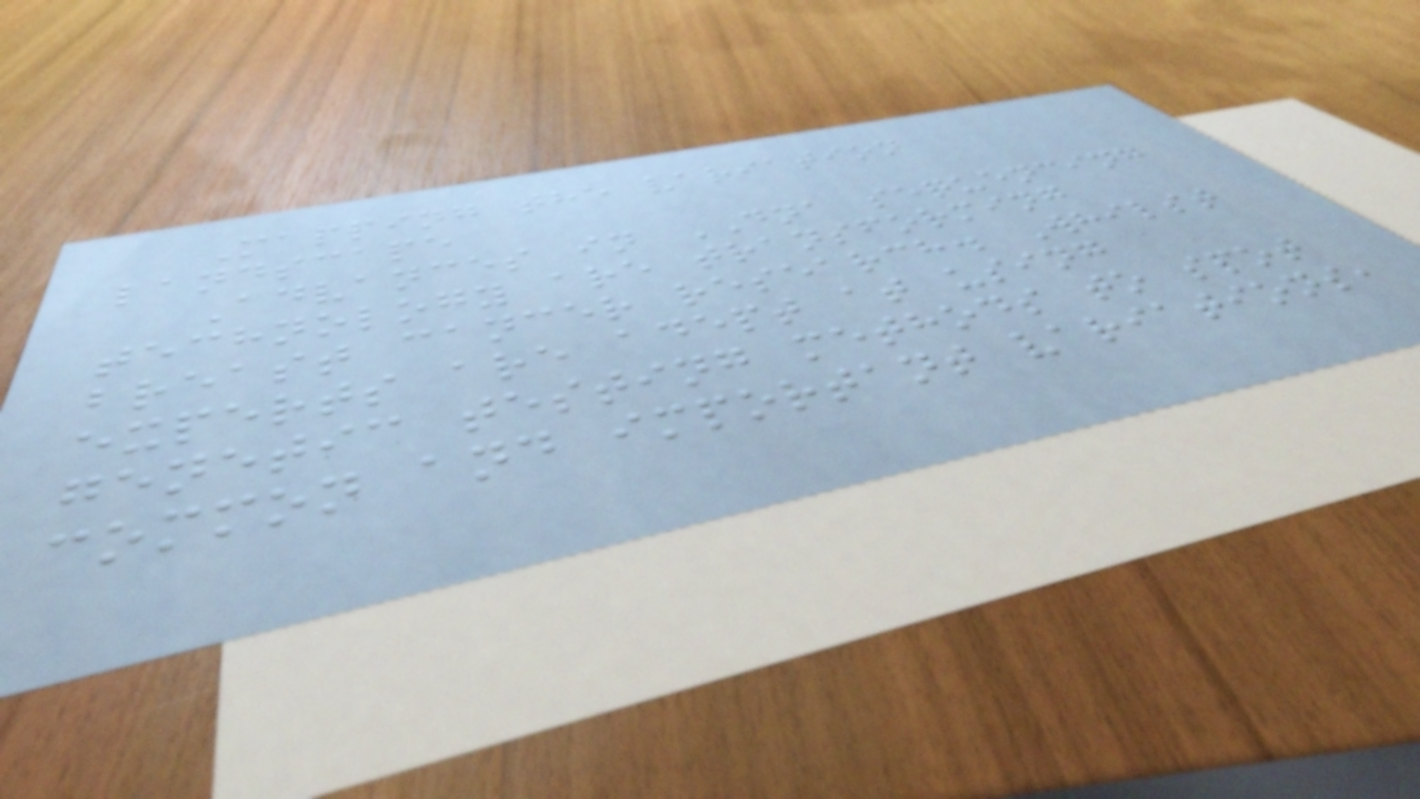Mapping the variation
landscape
Advances in DNA sequencing
technology are transforming
breast cancer research. Whilst
experts are adept at using
genetic testing methods to spot
common and important variations,
